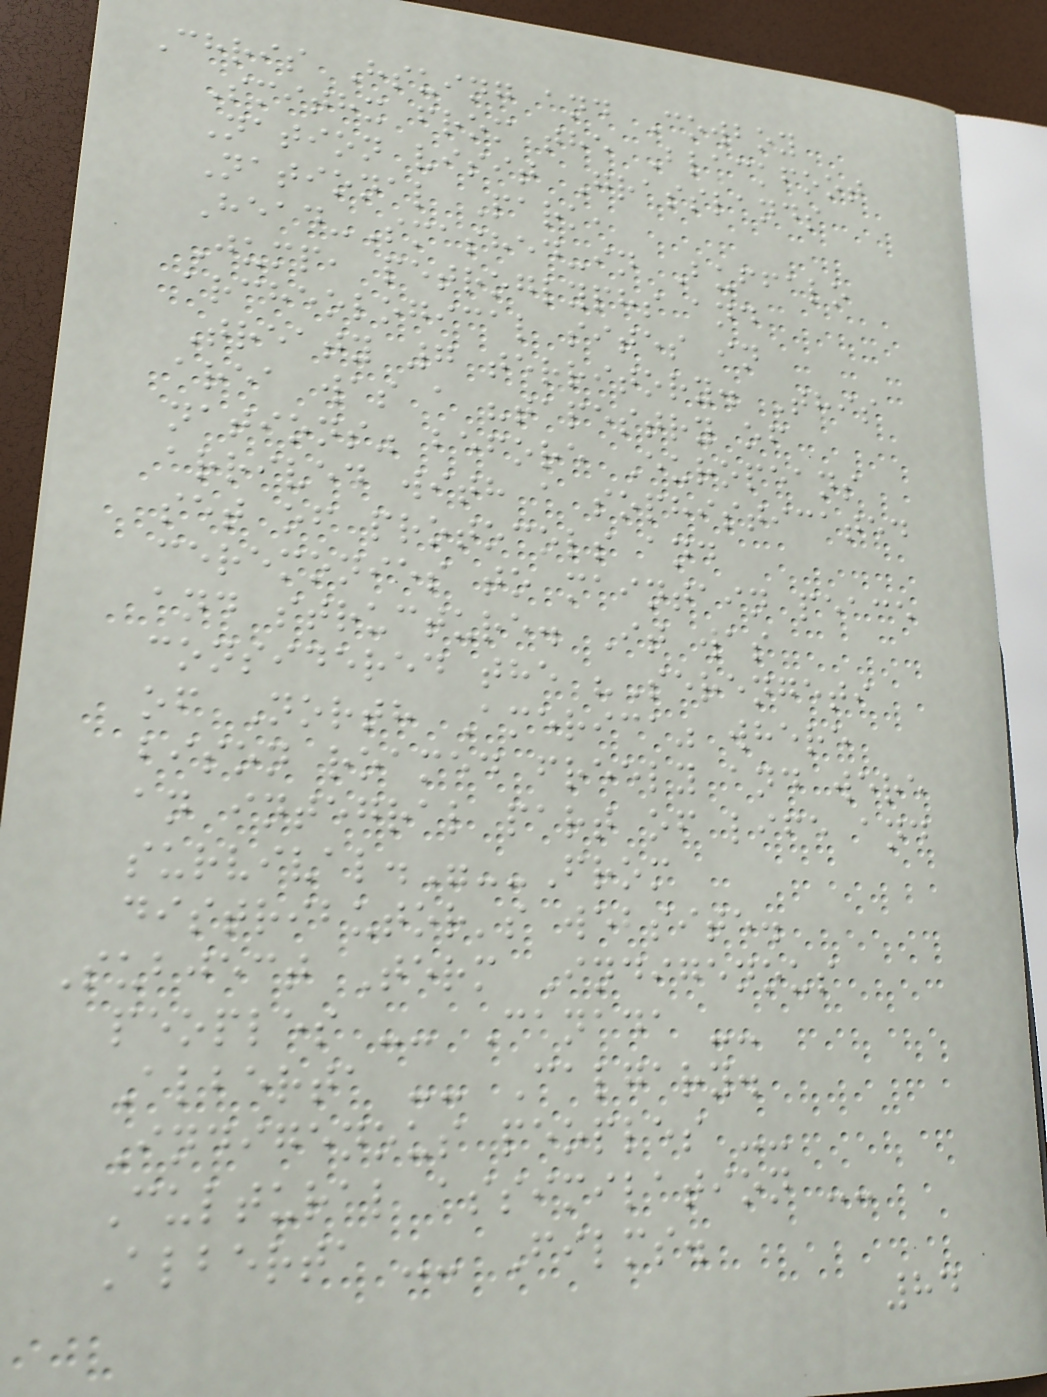Chris Hsuing and Cowboy
Smithx from the Blackfoot
Nation visit Grasslands
National Park,
Head-Smashed-in Buffalo
Jump, petroglyphs and
archeological sites in
Treaty 7 territory. This
area was a "tapestry of
nations" before Europeans
arrived with a sophisticated
set of protocols and
ceremonies to maintain peace
and structure. It was
considered the "Serengeti
of North America" where
bison roamed freely and were
an integral part of life and
survival."--From
distributor's website.
Subject Term Indigenous
peoples -- Canada --
Alberta -- Calgary.
Indigenous peoples --
Cultural assimilation --
Alberta -- Films.
84
